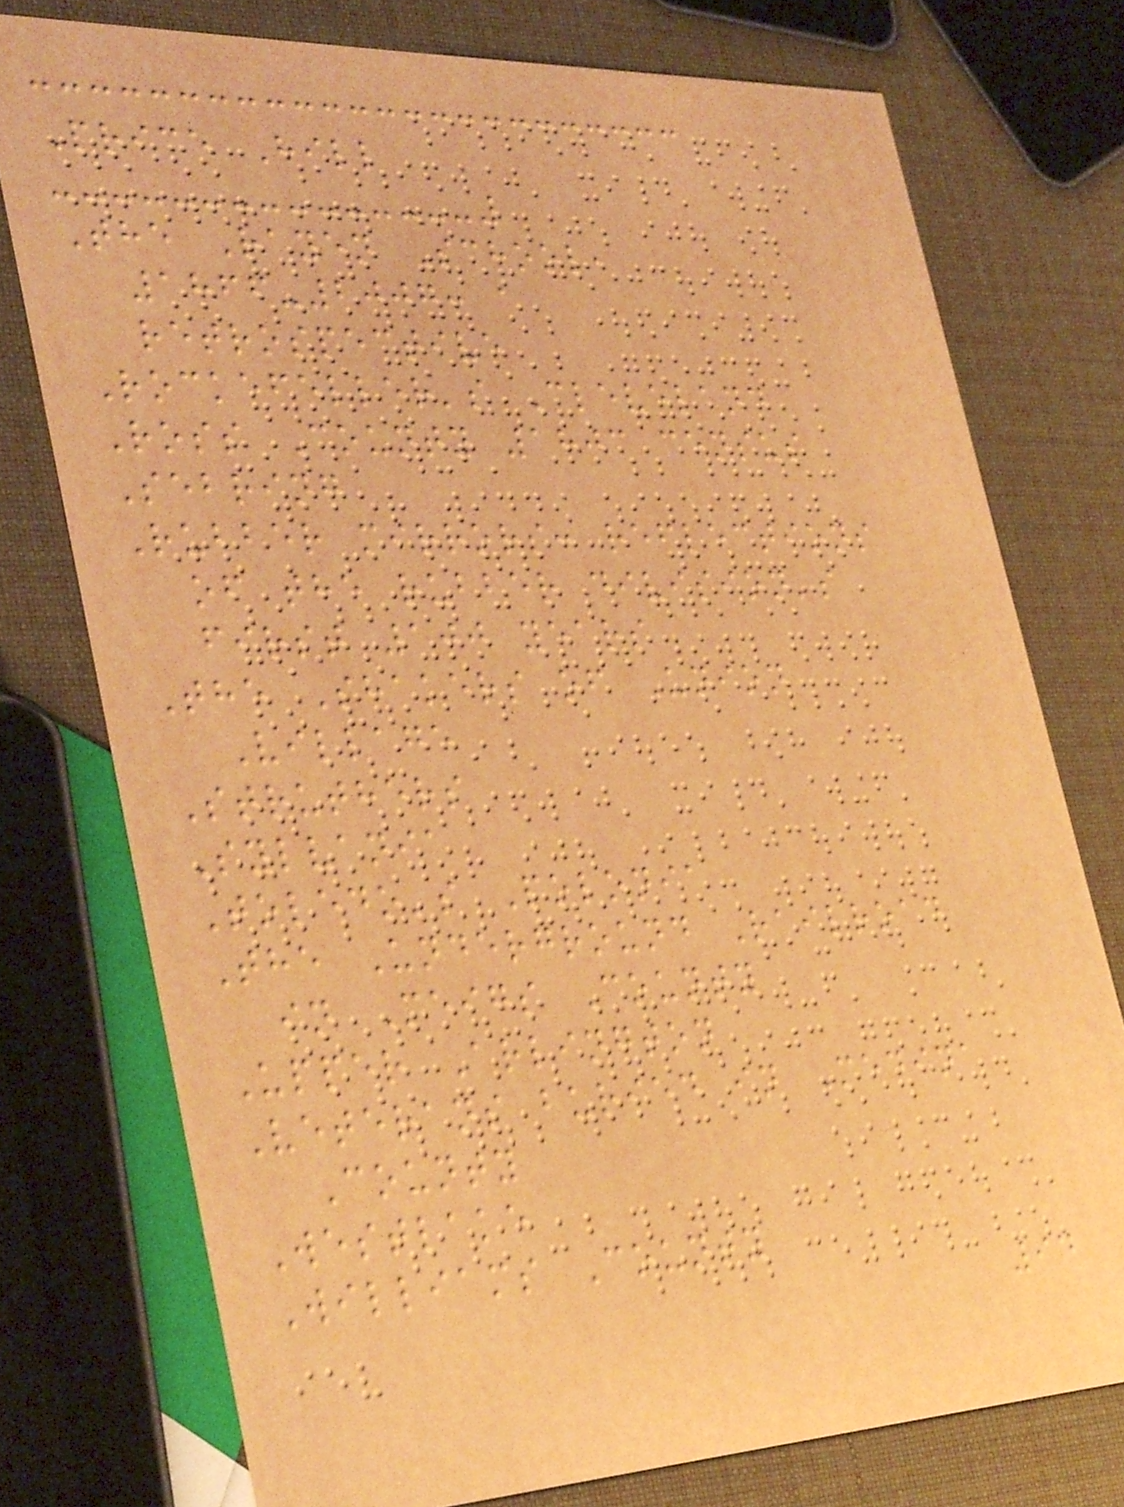Price Hill
The Rayen School,
1866-2007: a
retrospective
Rockefeller's Cleveland
Ross County 1803 census
Sebring
Rubber mirrors: reflections
of the rubber division's
first 100 years
The Shakers of Union
Village
Struthers
Sylvania
Toledo's Polonia
The Underground Railroad
in Meigs County
Upper Arlington
Veterans buried in Medina
County
Westlake
Williams County
94
